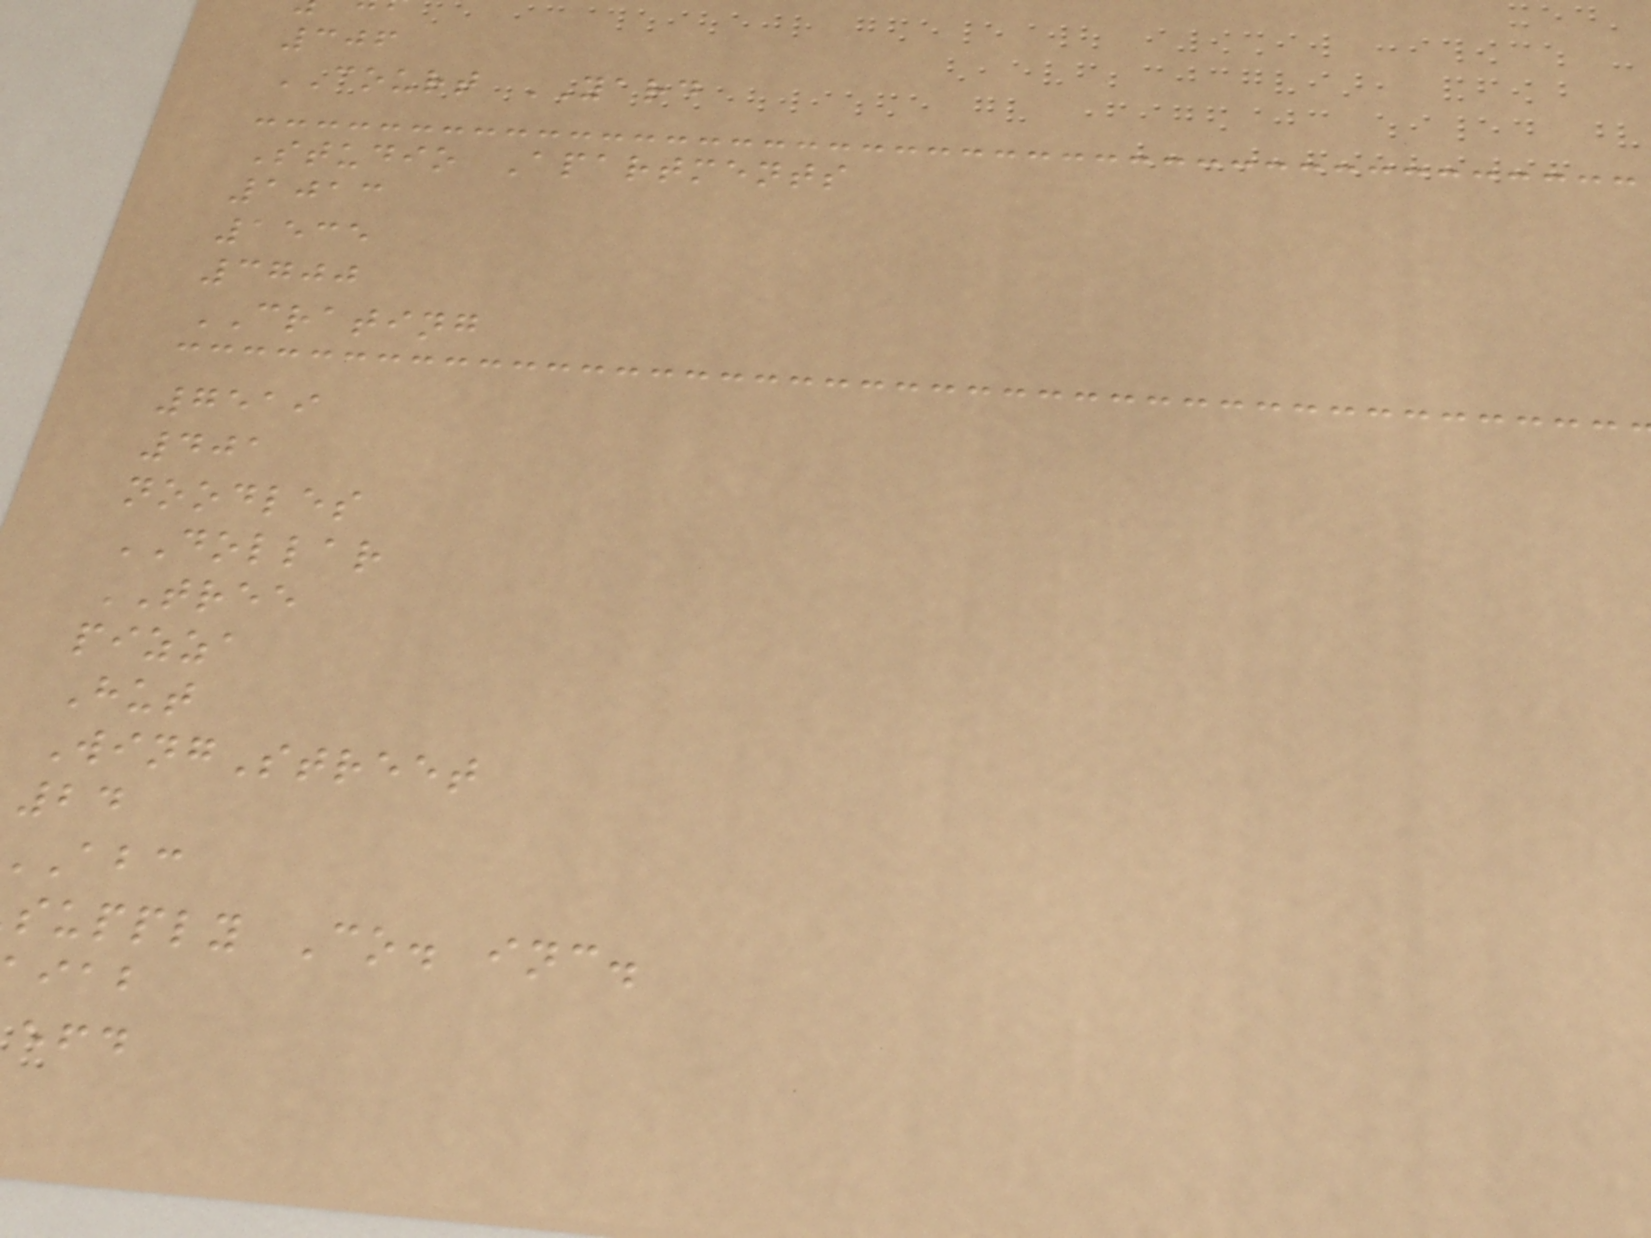306
COURT YARD
Studio Apartments
1013
1535
3700
CRATING
7519
401
noodles
DOLLAR
TREE
pizza
Hut
WingStreet
24
supply Co. inc.
